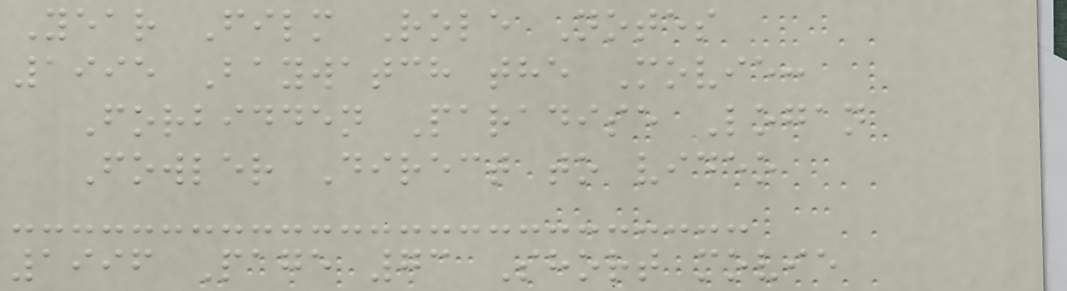Year Film Role Notes
1995 Baywatch the Movie:
Forbidden Paradise Logan
Fowler Direct to video
1996 Page 73 Short movie
